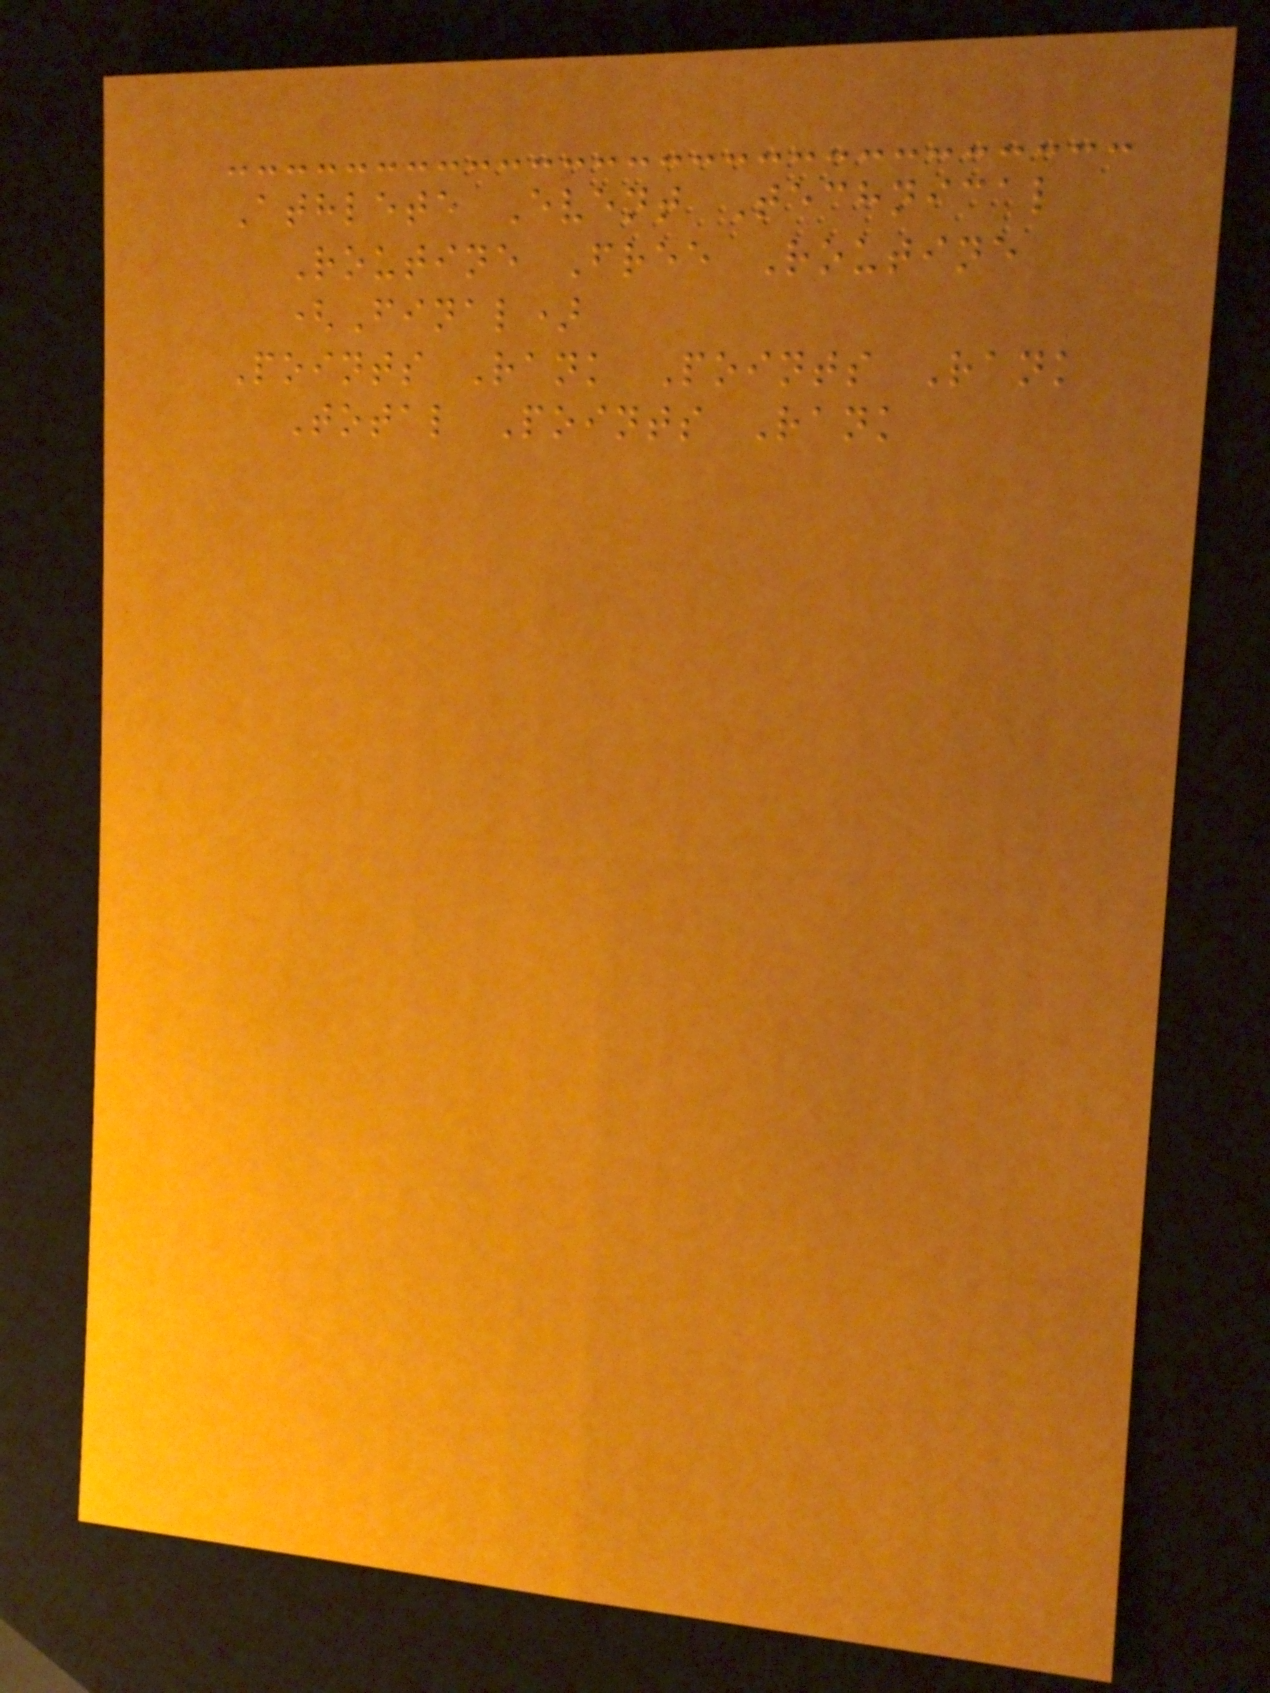Athlete Event Technical
Routine Free Routine
(Final)
Points Rank Points Rank
Total Points Rank
